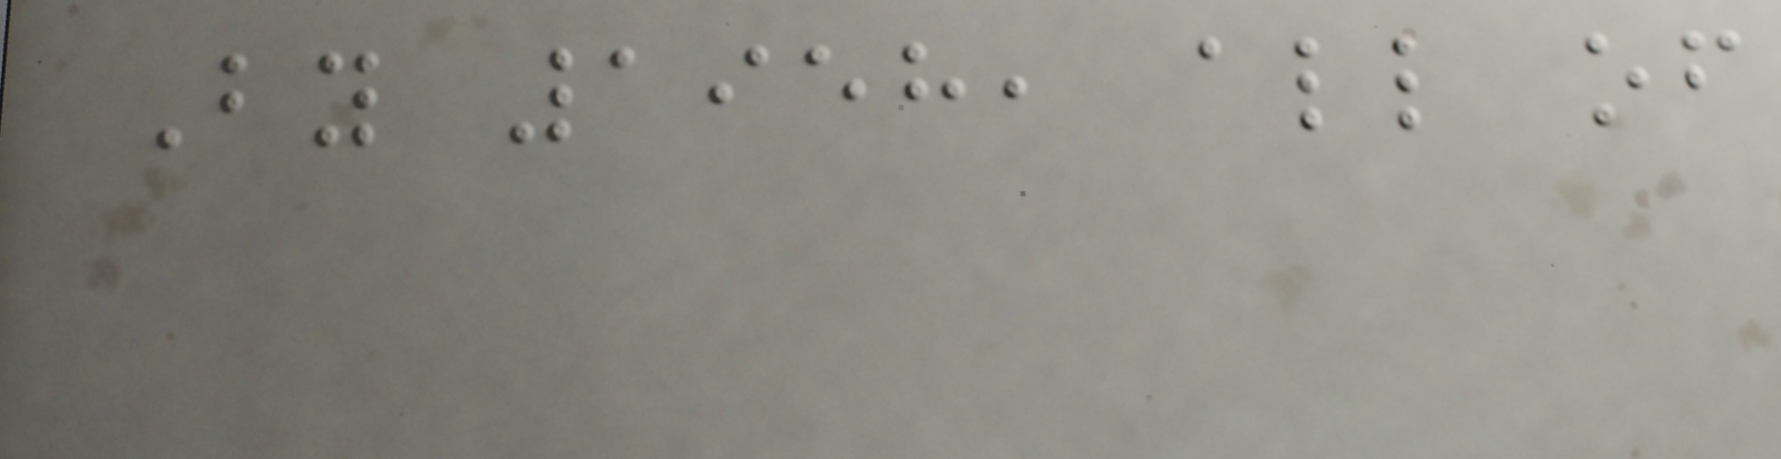By 1958, all of
